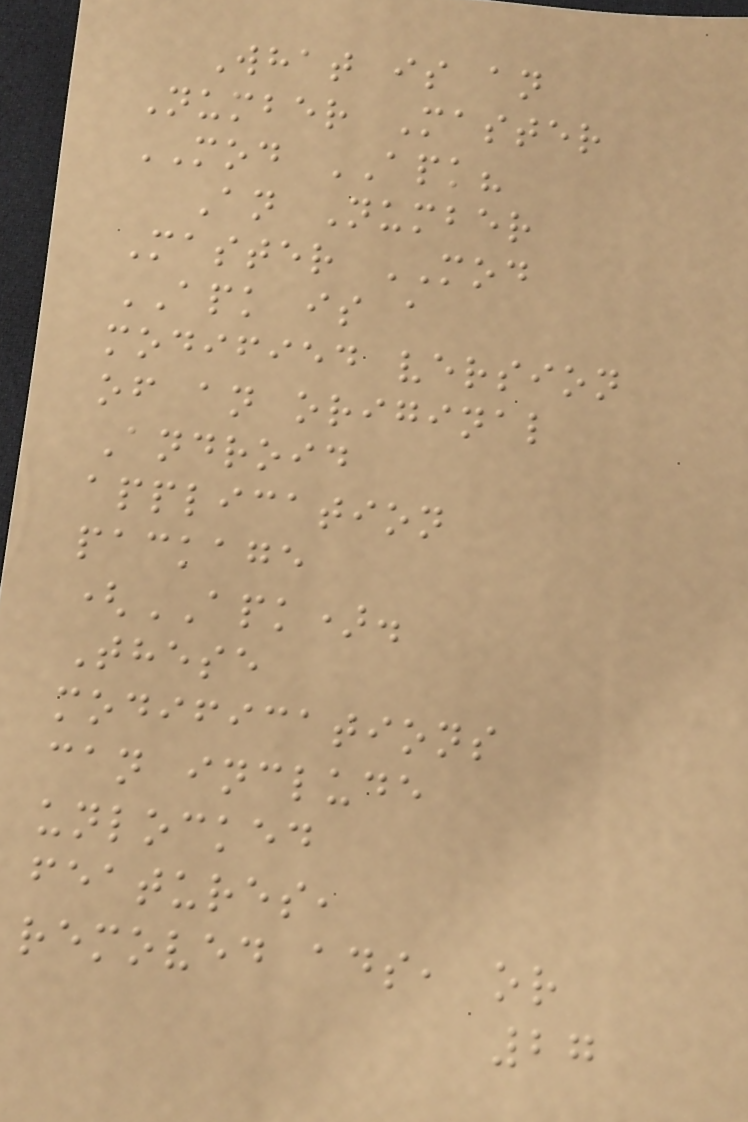What is an
Number Master
MOD APK?
An Number
Master MOD
APK is a
modified version
of an original
Android
application
package
(APK).
These
modifications
can include
unlocked
features,
removed ads, or
27
